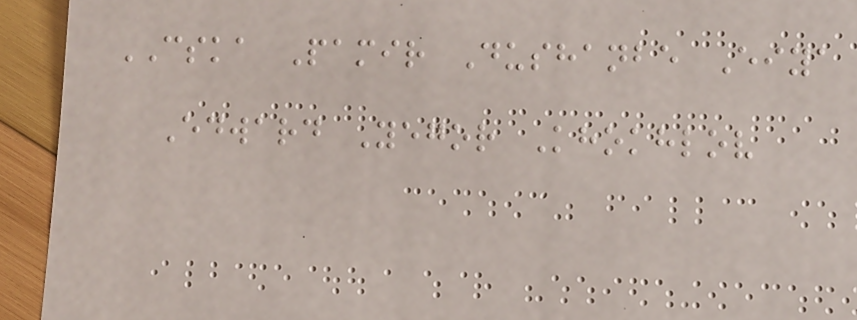CSKA Pamir Dushanbe Eiya
Edward Yegor Khokhlov
